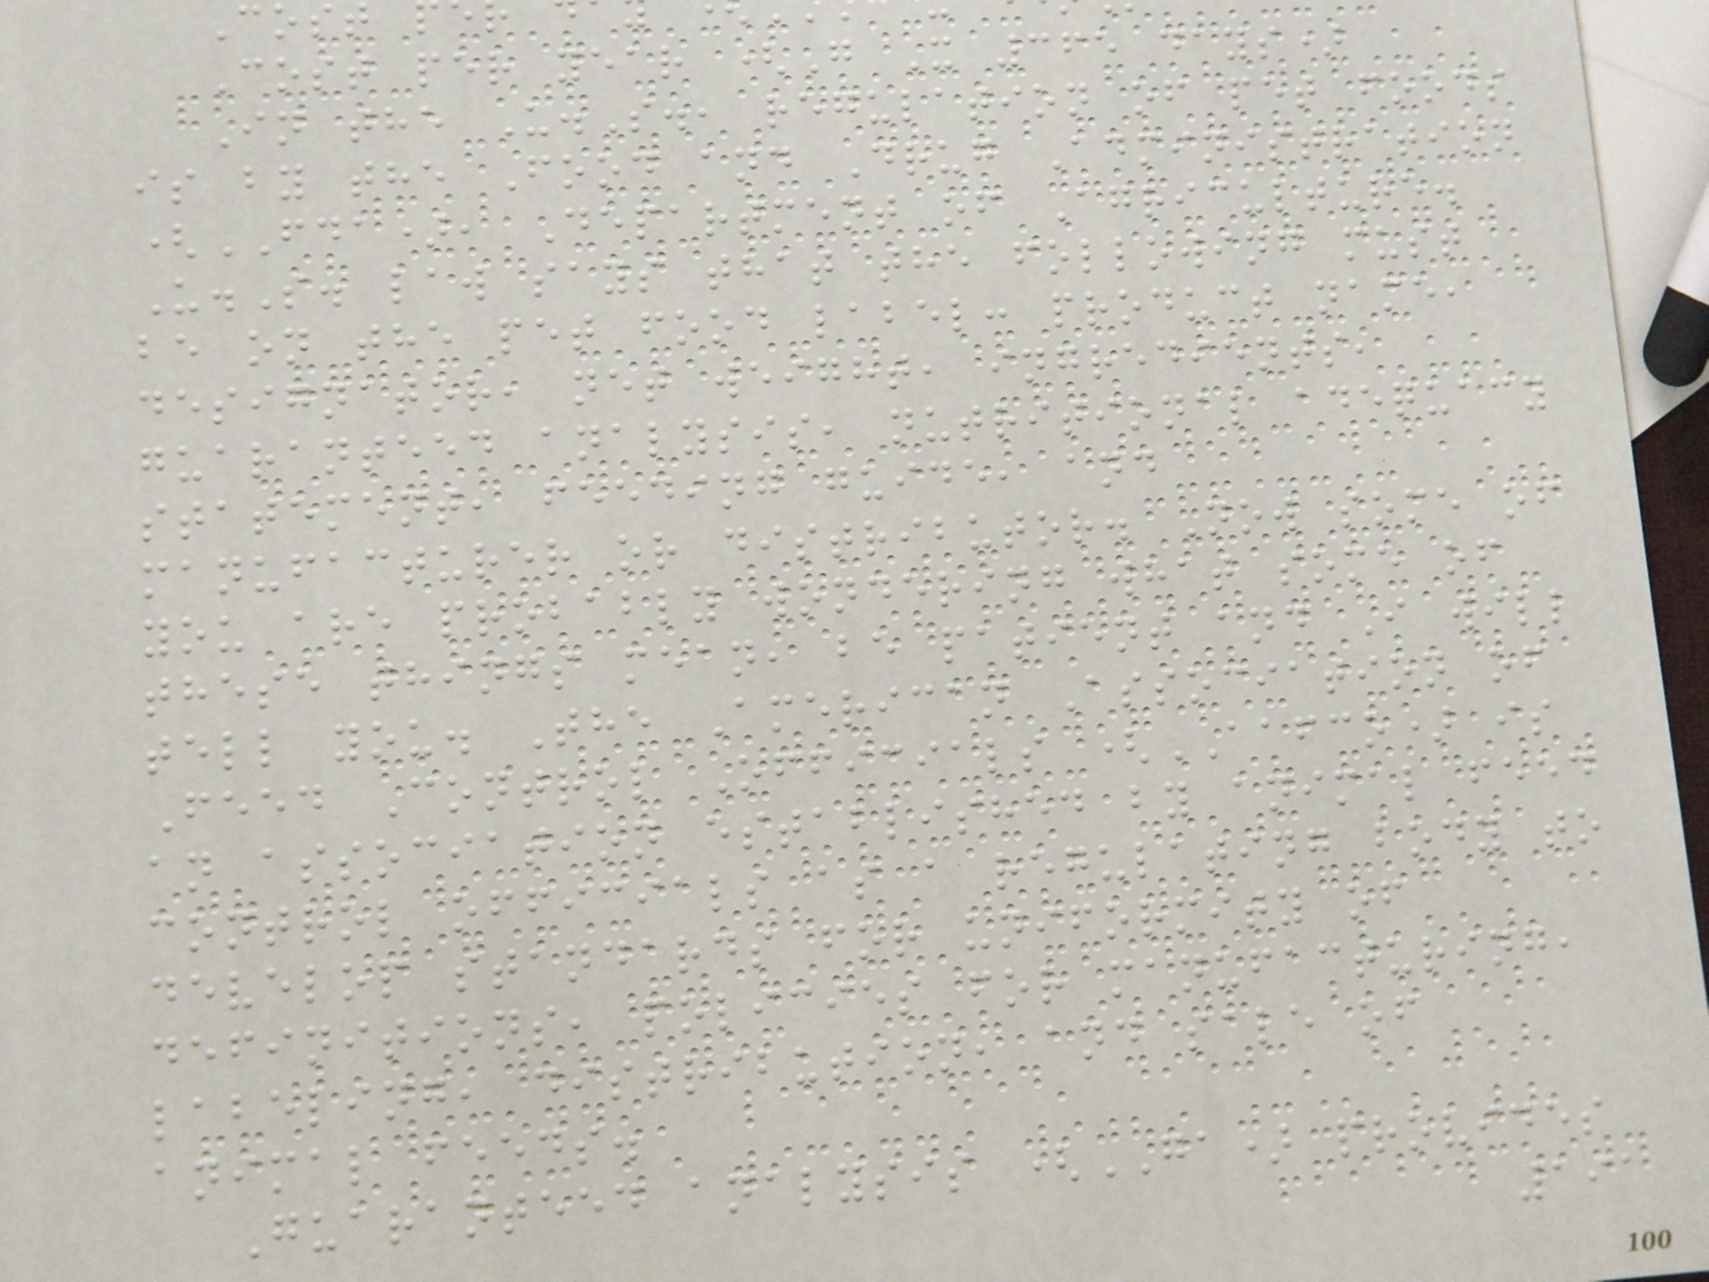Cost per year (G X 365 days)
In the U.S., regulation of pet foods
is by the Food and Drug Administration
(FDA), Department of Agriculture.
U.S. law says that the following must
be on the pet food label: product name,
designator, net weight, ingredients,
guaranteed analysis, nutritional adequacy
statement, feeding guide, and
manufacturer or distributor. Now some of
you are probably wondering what some of
these things mean, be patient and I will
tell you. The American Association of
Feed Control Officials (AAFCO) is
an association established by animal feed
control officials as a regulating body to
develop standards for uniformity of
definitions, policies for manufacturing,
labeling, distribution, and sale of
animal feeds.
Guaranteed analysis (GA) provides
191
